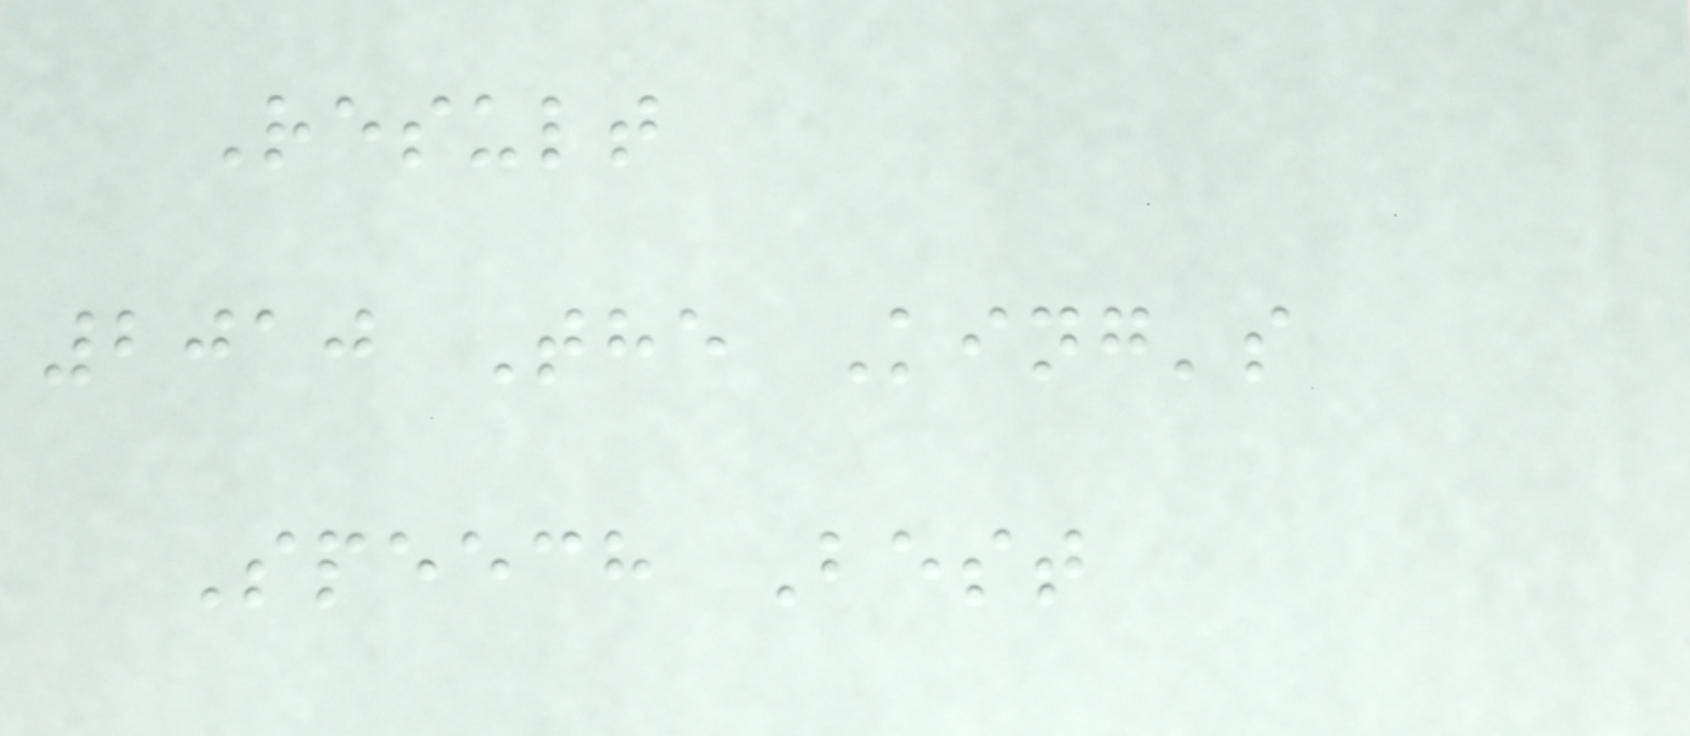Result
2010 The King's
Speech Best
